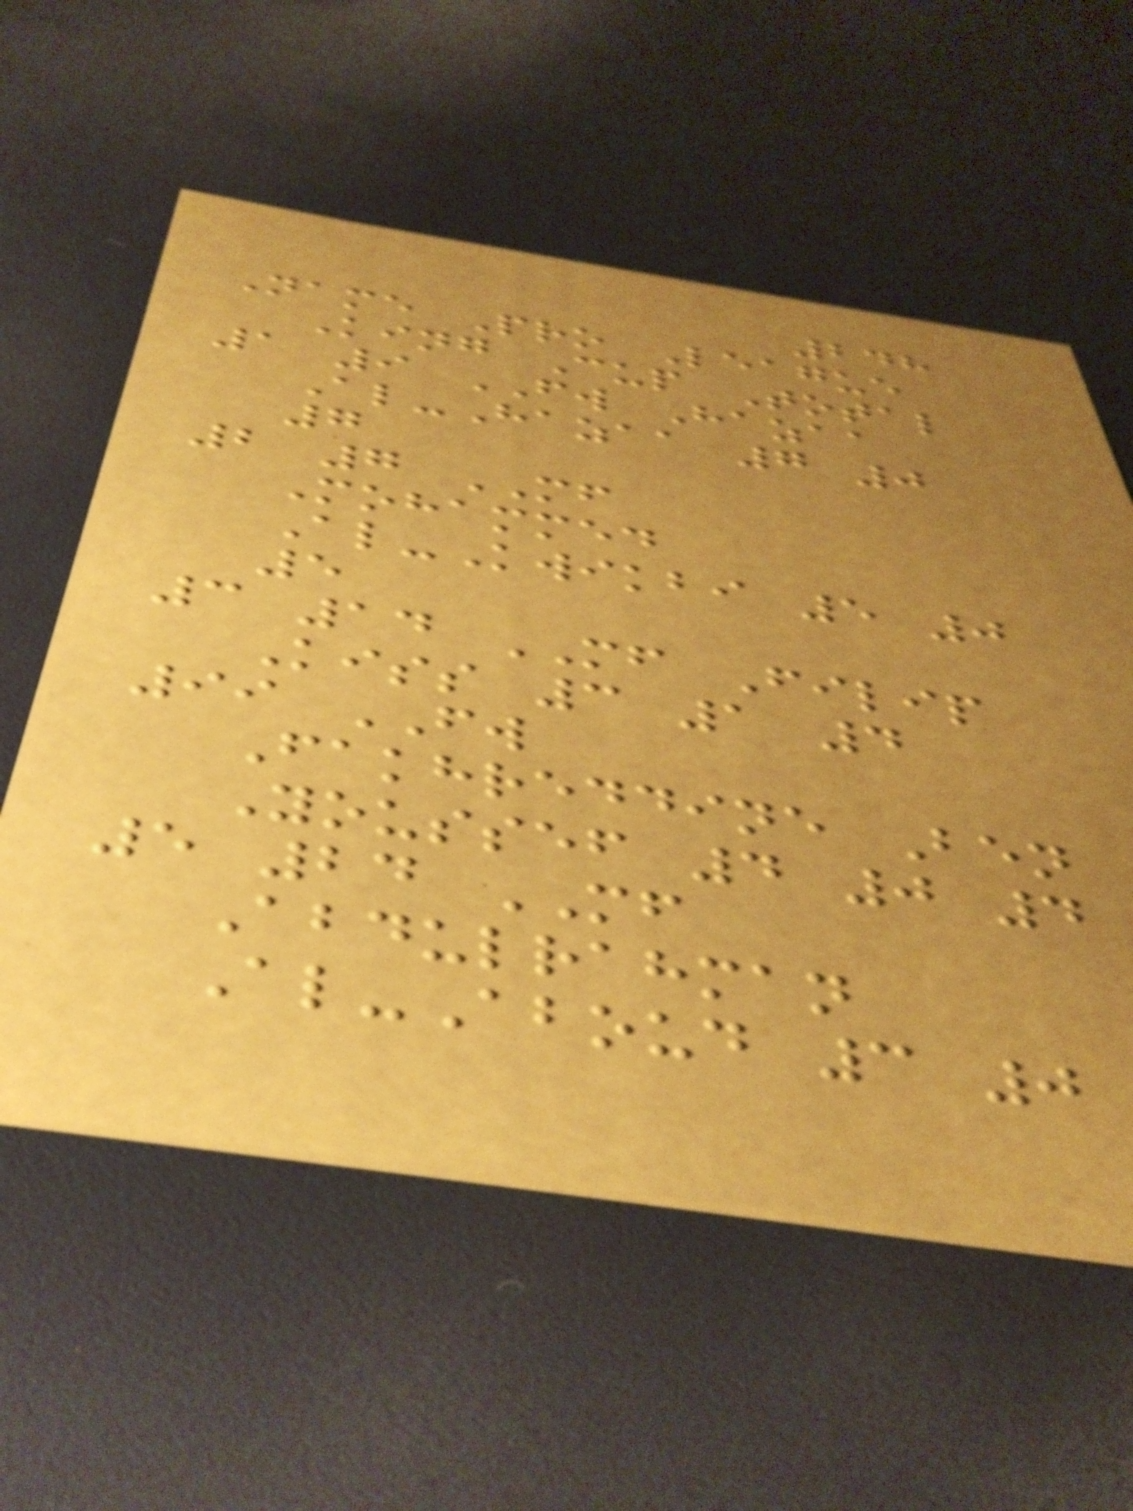248
Name Pro League
King Cup Total
1 9 FW Hazaa
Al-Hazaa 7 0
7
2 7 MF
Mohammed
Al-Kwikbi 5 0
5
3 14 MF Filip
Kiss 3 1 4
99 FW
Fakhreddine Ben
Youssef 4 0 4
5 24 MF
Abdulrahman
Al-Aboud 3 0
